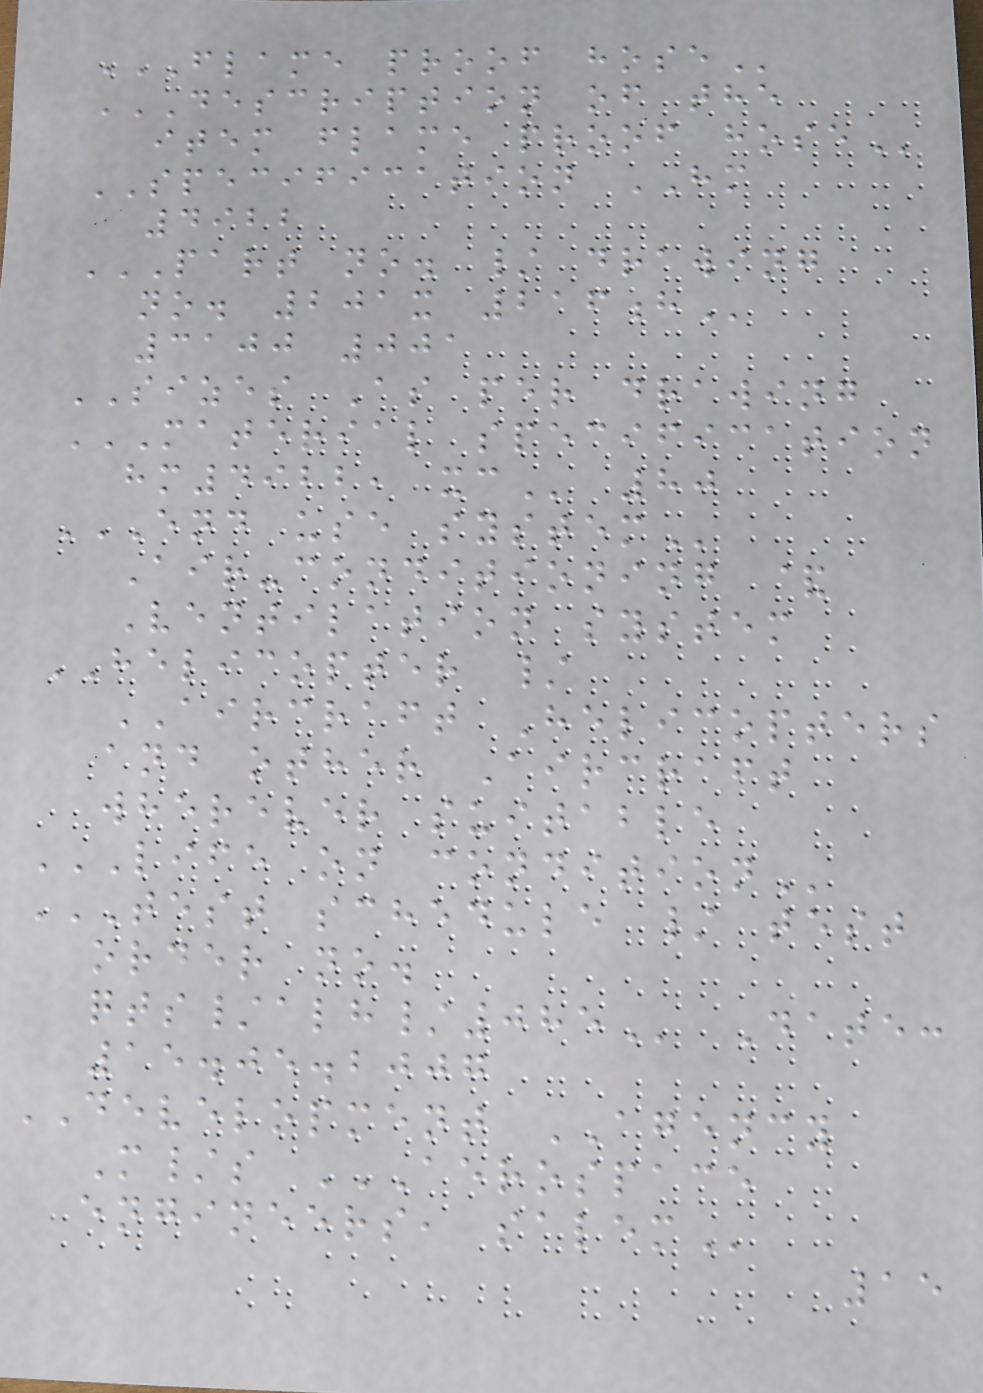FLAME PROOF HOSE
DESCRIPTION OF THE
ITEM FLAME PROOF HOSE
SPECIFICATION HM
4922
PART NO. / DRAWING
NO. 201X 216H
3100 001
SIZES As per drawing
MATERIAL SPECIFICATION
HM4922, XC 80
END USE SYSTEM
Air-conditioning &
Ventilation system
HELICOPTER /
AIRCRAFT Helicopters
and other Aircraft
wherever suitable
LIFE ON CONDITION
TEST SCHEDULE / TEST
ORDER NO.
QTS/ALH/085 Date:
15.05.2007
DEVELOPMENT AGENCY
M/s AEROSPACE
ENGINEERS, SALEM
15
